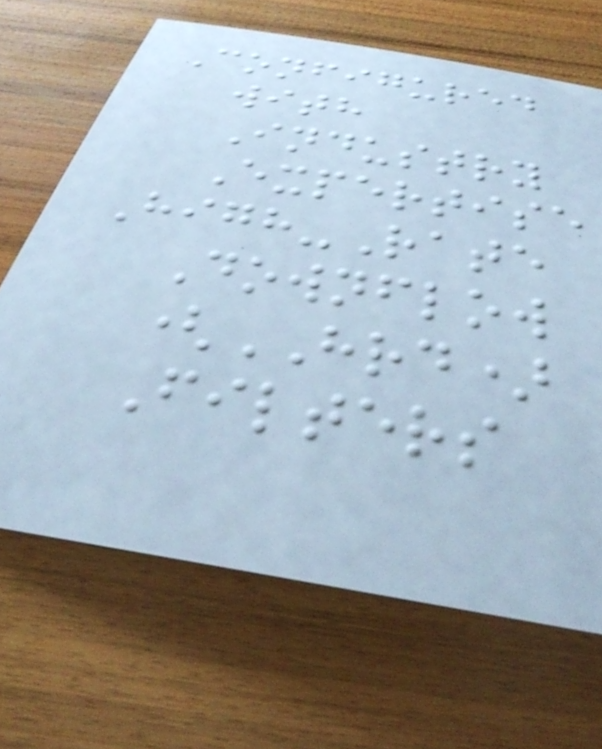Configured
with
Industry
Expertise
High-Rate
Downflow
(HRD)
Filters
